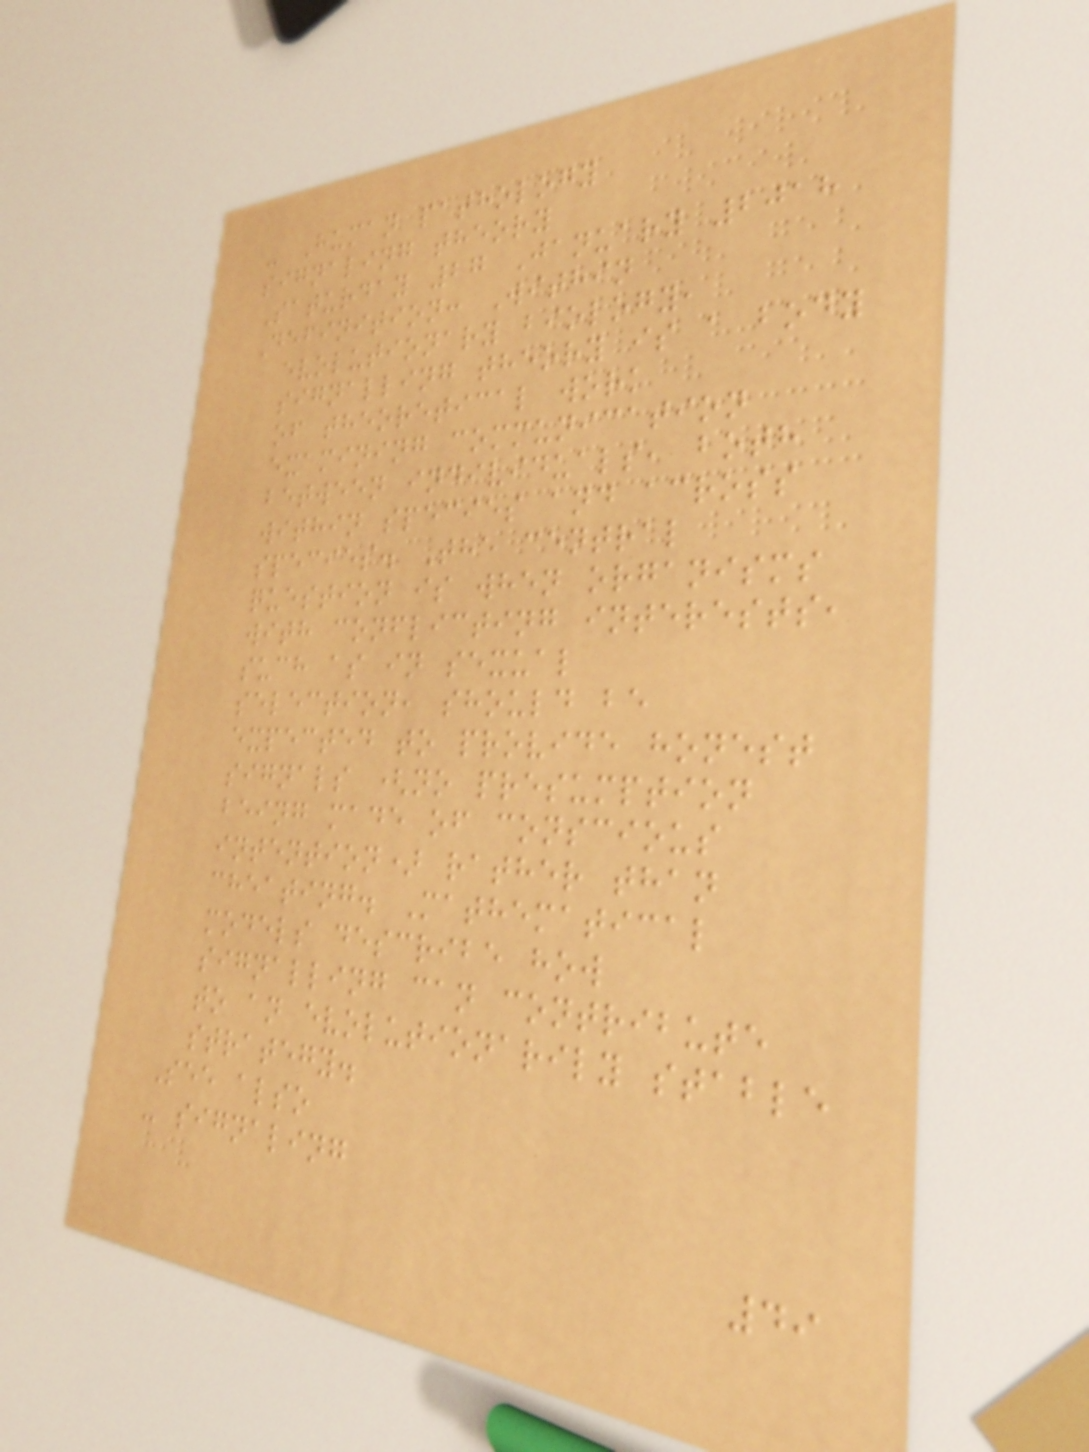- Human pathology
signaling theory
Saturday 27 January 2018
Definition: Within
evolutionary biology,
signalling theory is a body
of theoretical work
examining communication
between individuals, both
within species and across
species. The central
question is when organisms
with conflicting interests,
such as in sexual
selection, should be
expected to provide honest
signals (no presumption
being made of conscious
intention) rather than
cheating. Mathematical
models describe how
signalling can contribute
to an evolutionarily stable
strategy.
See also
- signaling
49
